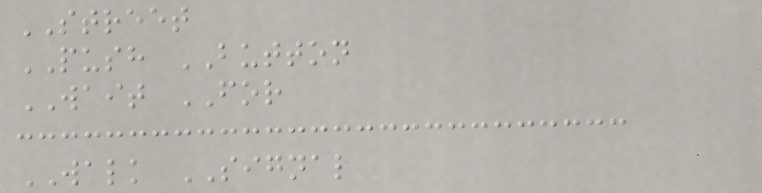STREET
PUSH BUTTON
WAIT FOR
WALK SIGNAL
